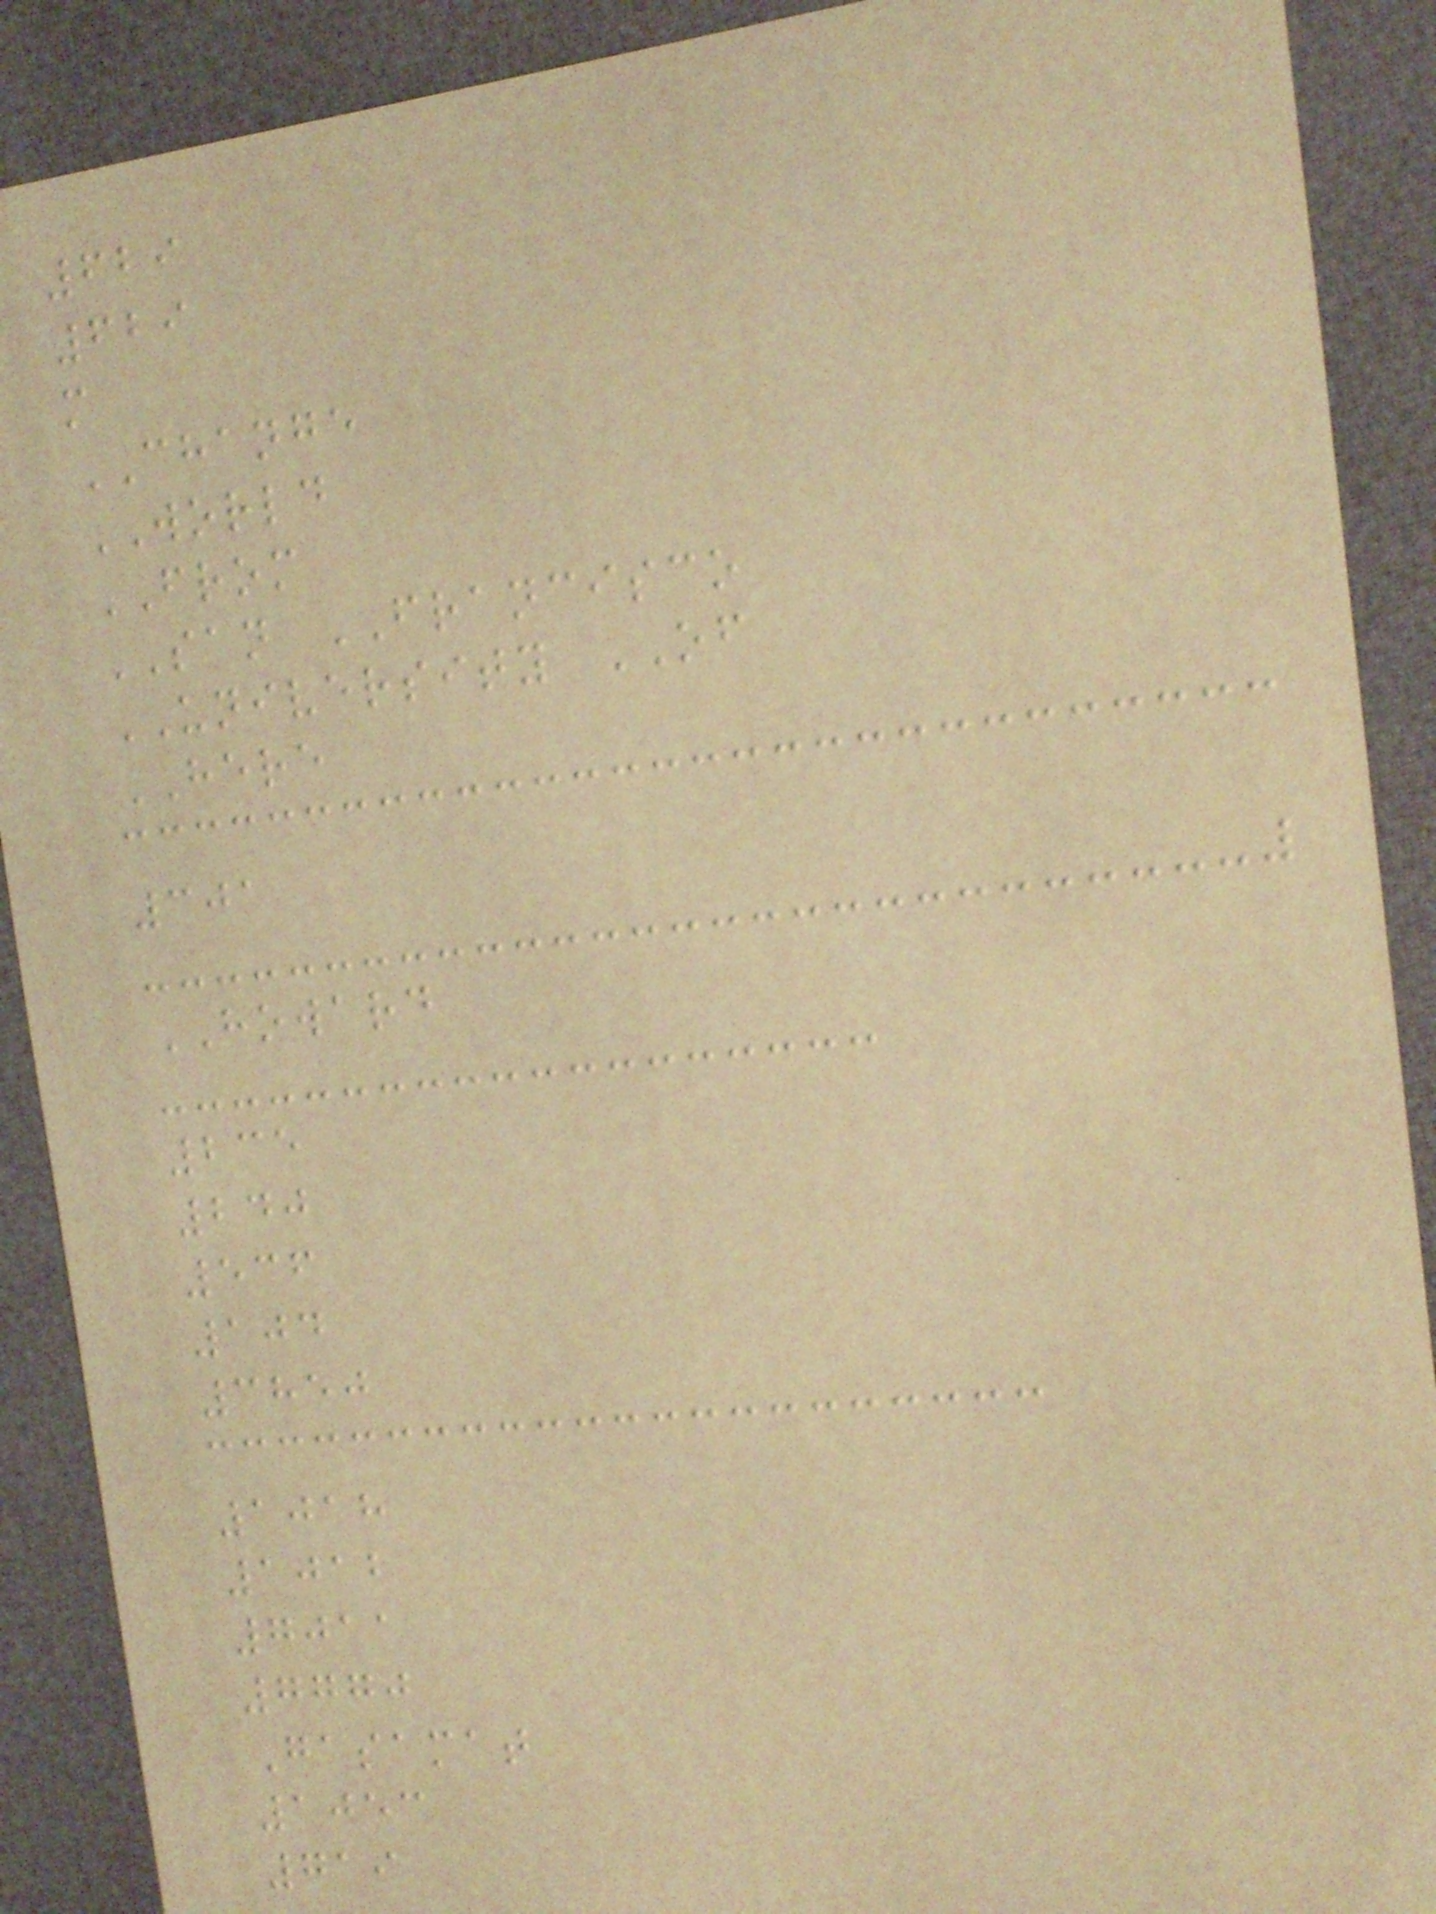629
629
m
CHANGE
WORLD
FROM
SAN FRANCISCO
UNIVERSITY OF
HERE
301
HOWARD
235
240
536
104
3850
1018
1012
7011
7770
Gasamat
1053
719
